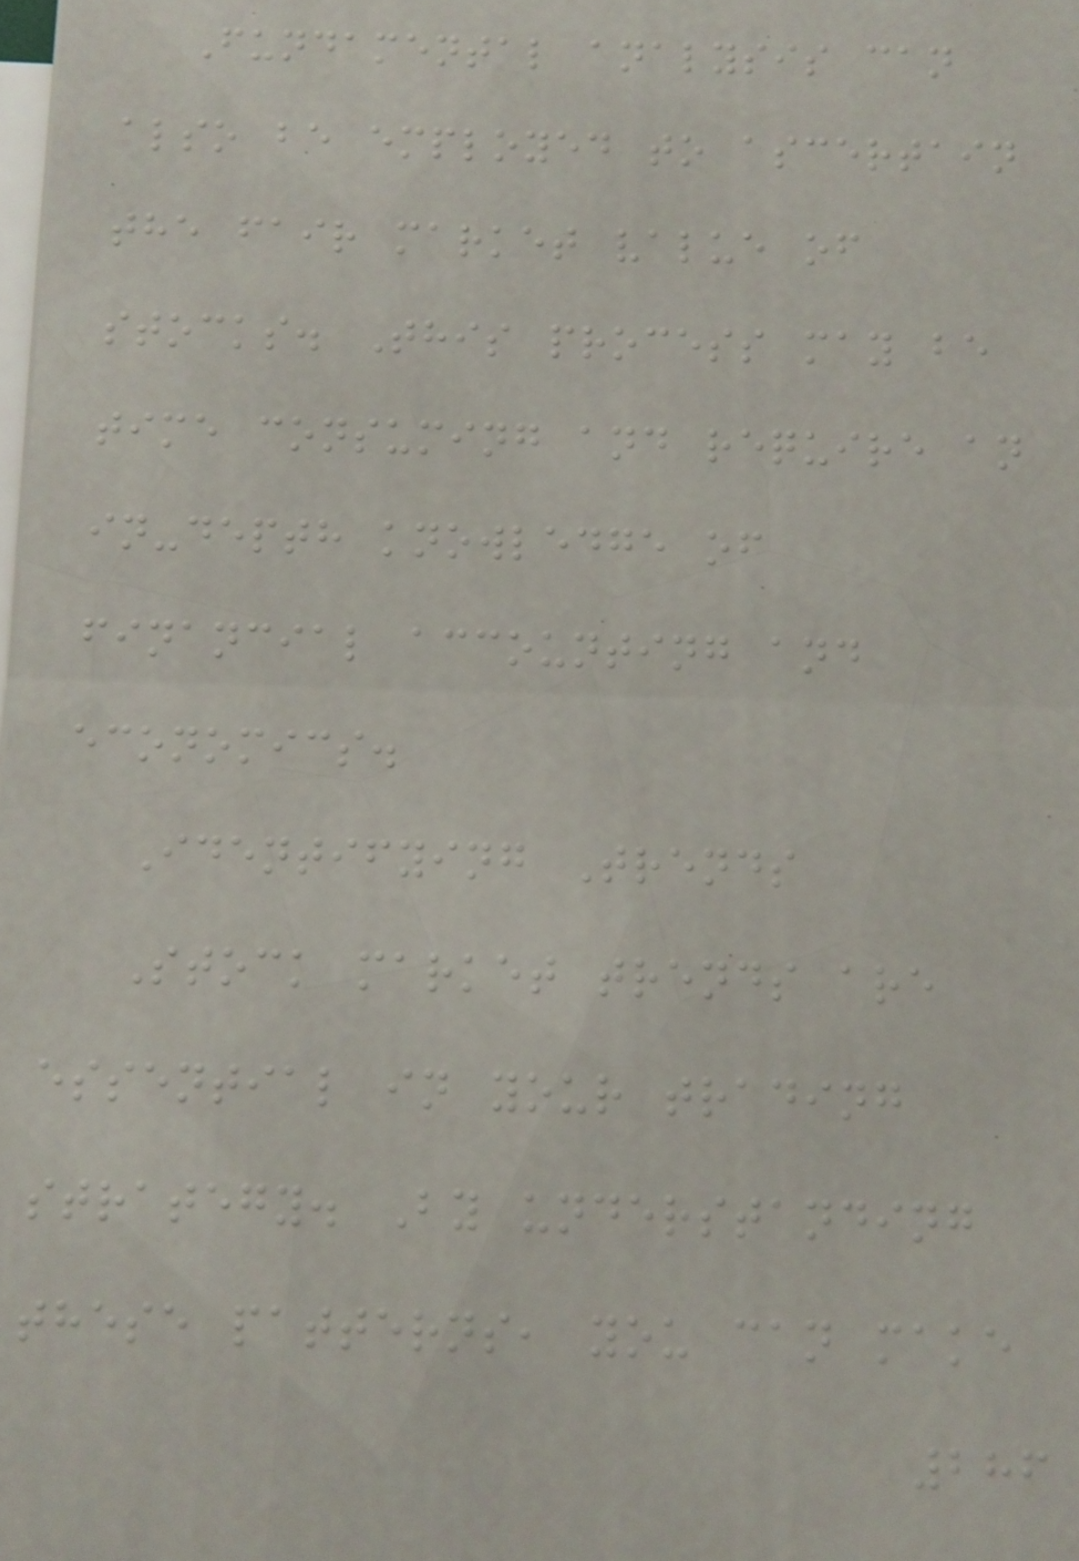Fundamental analysis can
also be employed to ascertain
the fair market value of
stocks. This process may be
time consuming and require an
in-depth knowledge of
financial accounting and
economics.
Identifying Trends
Stock market trends are
essential in your trading
strategy. By understanding
these patterns, you can make
286
